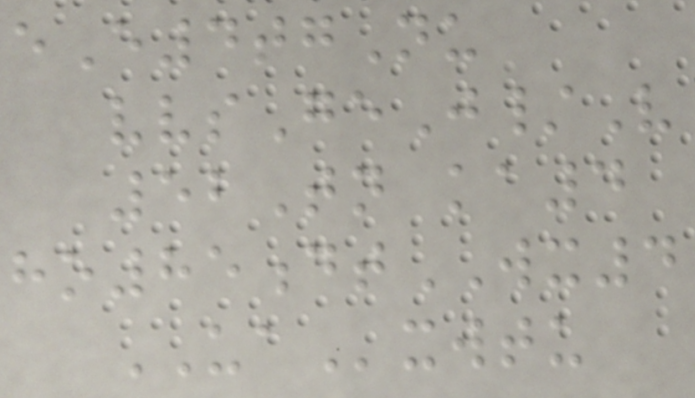eE4tgNu
vvsGeJ/V
52Tn ka4
ho85dtWX4
UAxwtu
